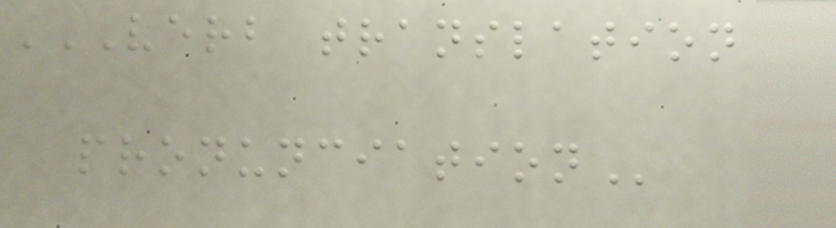VERB TRANSLATION
PRONUNCIATION
